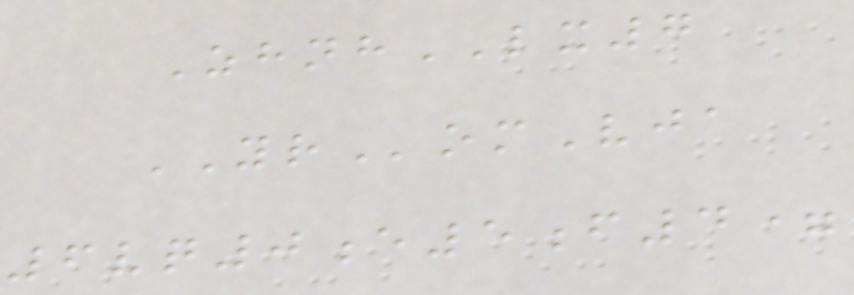ZhnhLX7
YRomVja
6vq0e5f4=
